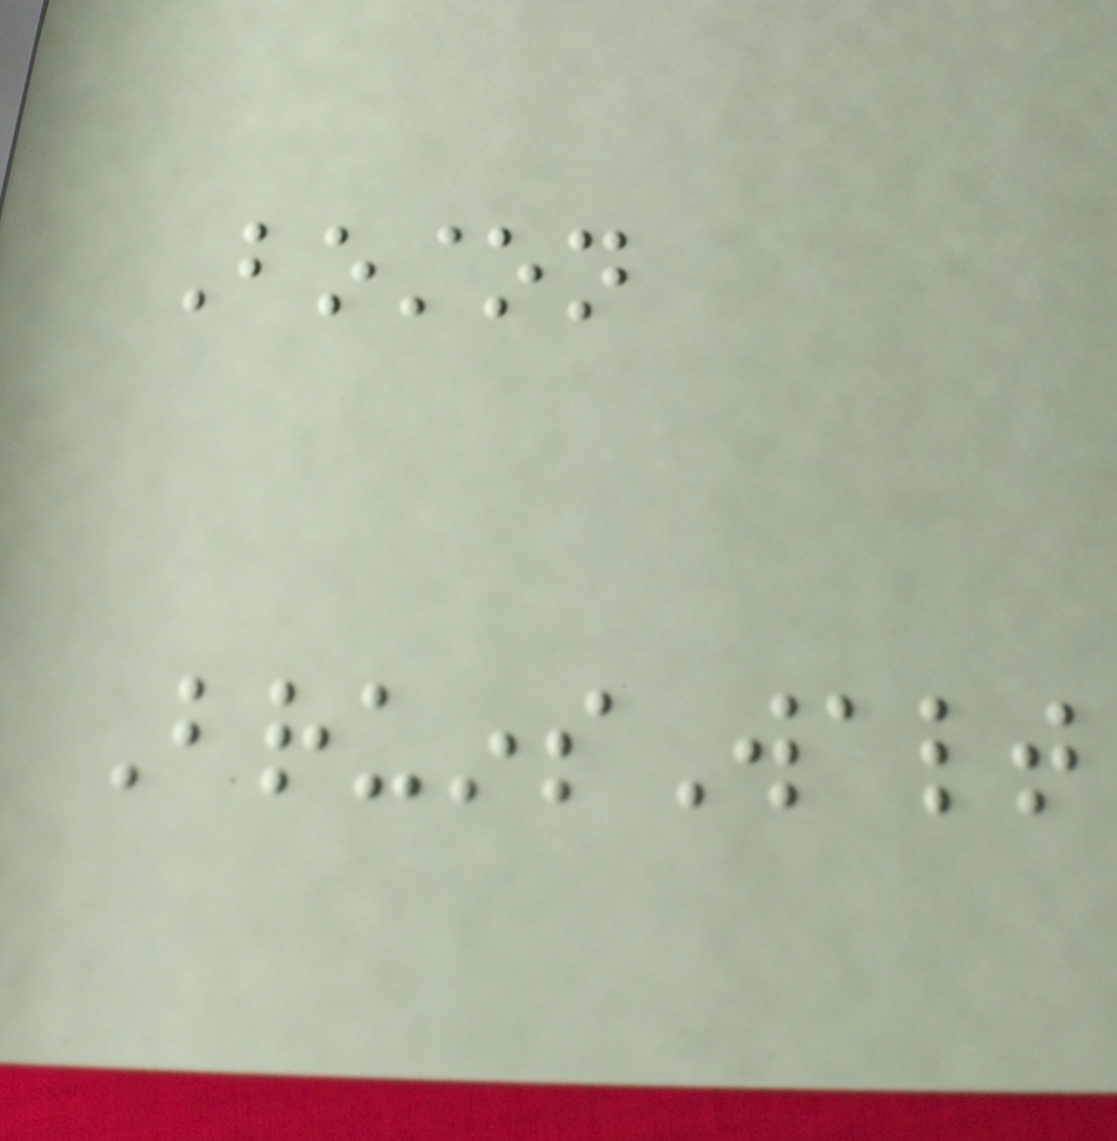Boston
BruinsWalt
